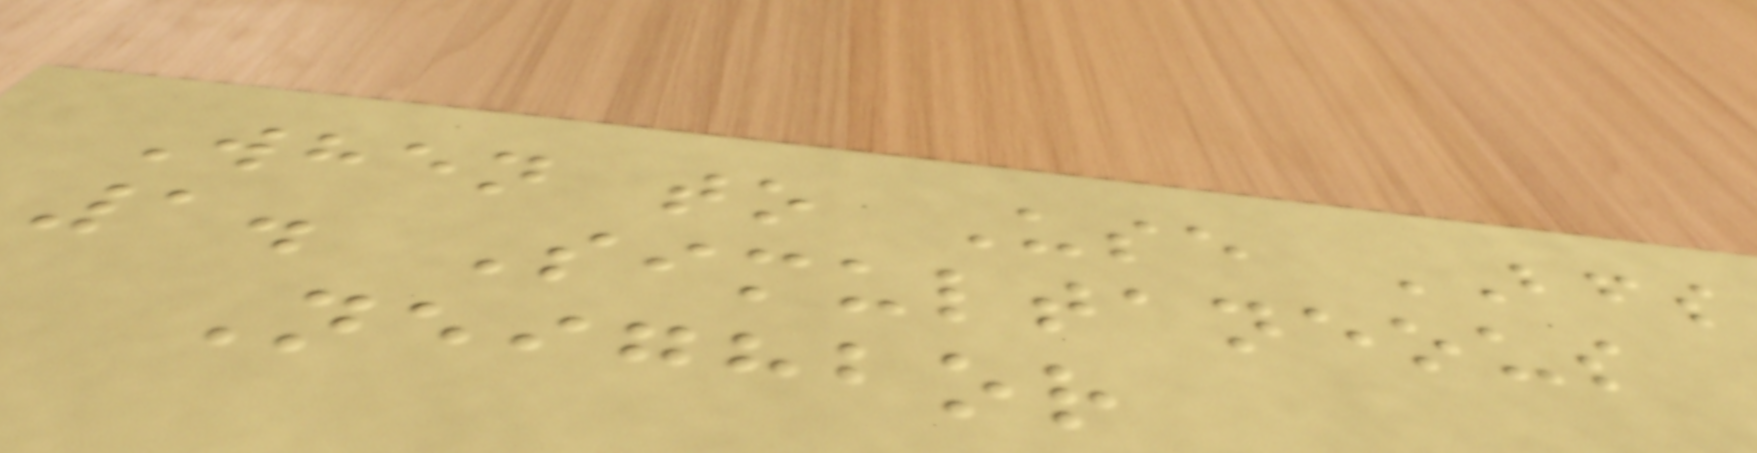When to Use BFS
1. Simultaneous
Neighbor
